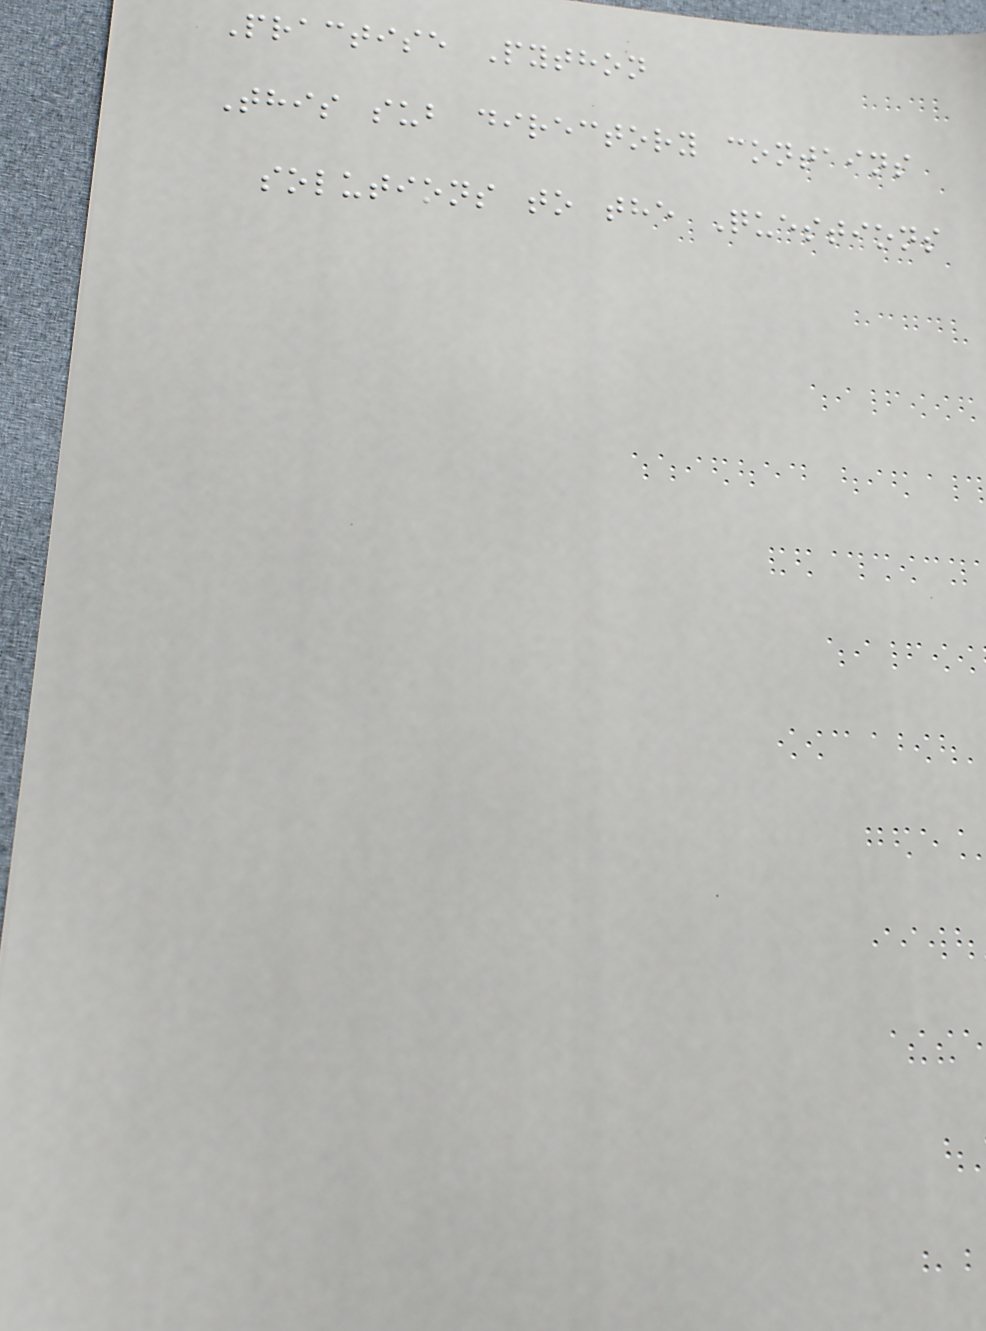Practise Python
This sub directory contains
solutions to the Questions
